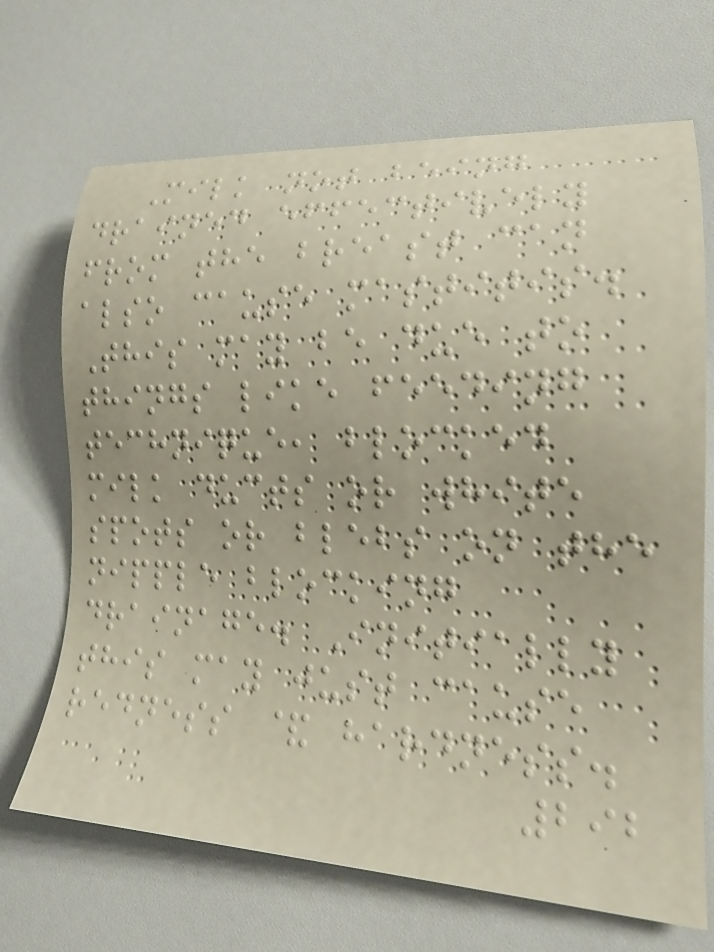Milk not being
drained effectively
from the breast can
also cause mastitis.
This may be due to
things like feeding
technique, blocked
milk ducts or white
spots or blebs on the
nipple blocking
drainage. Initially
this may just cause
redness & hardness.
292
